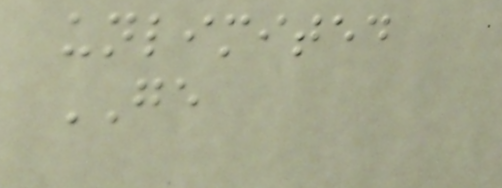unlimited
GE
